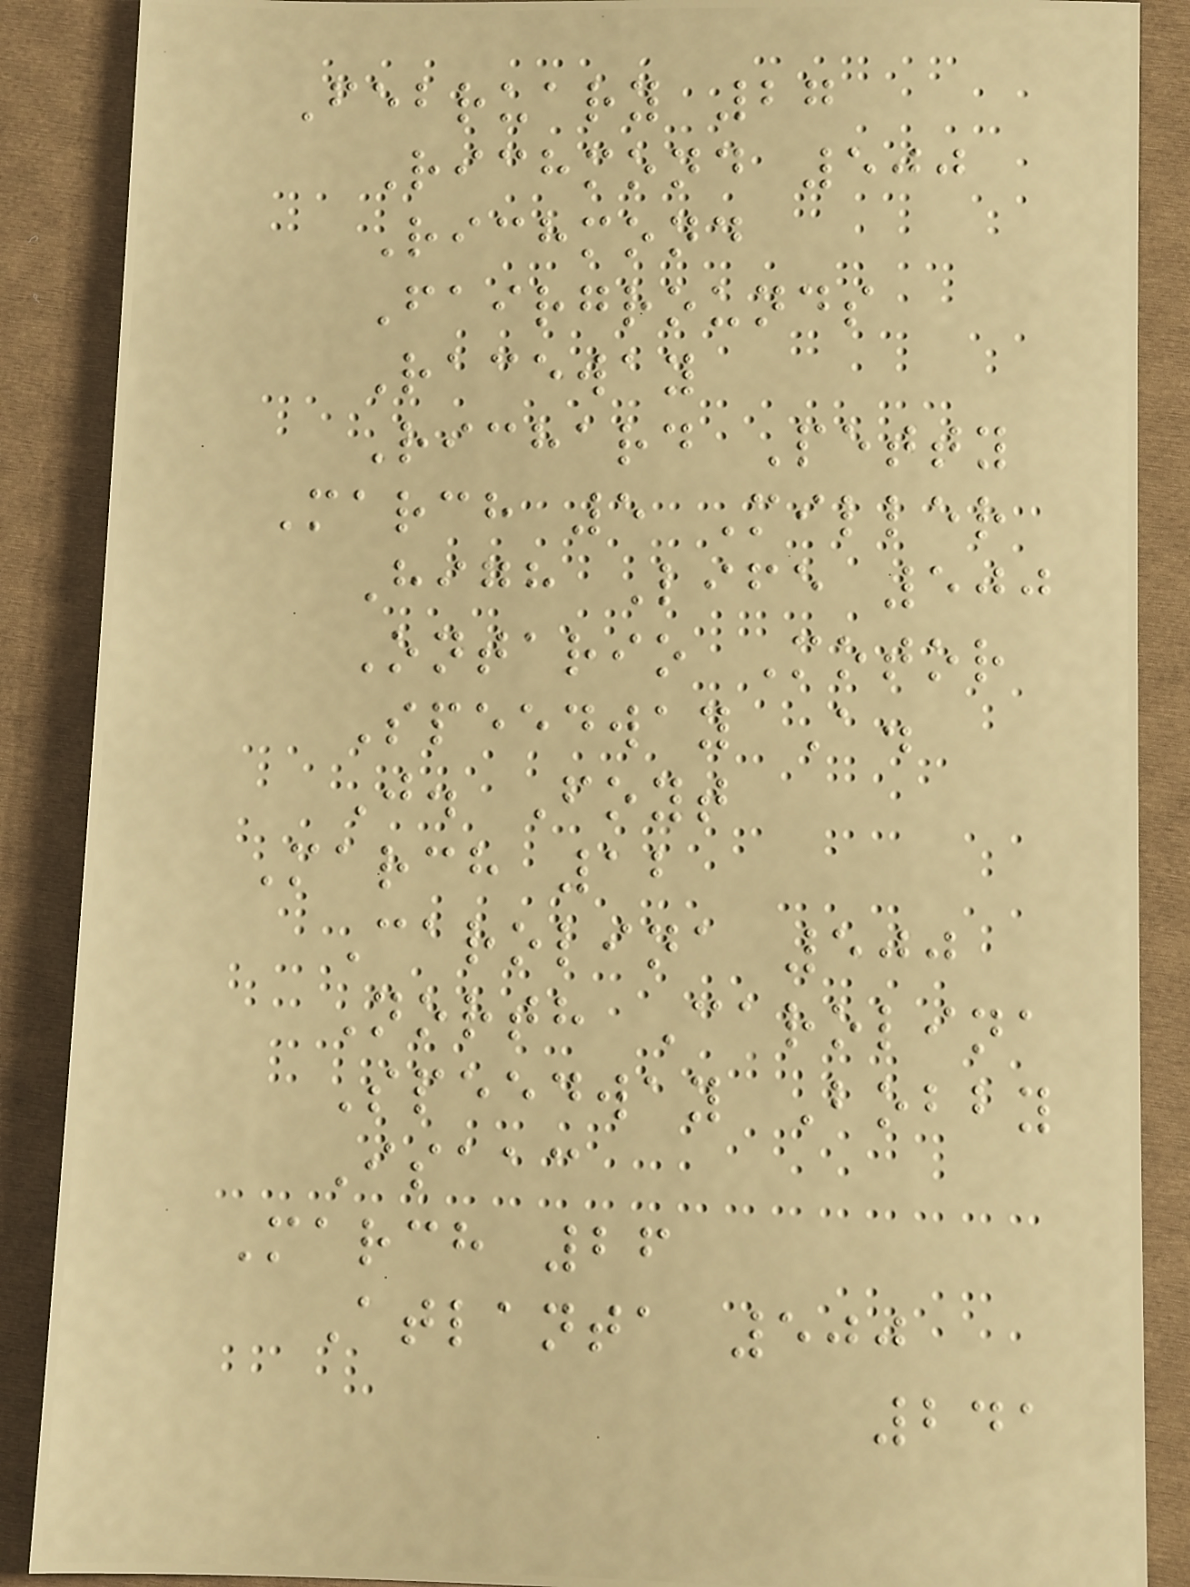February 27
Richmond 500
Richmond
Fairgrounds
Raceway
Richard Petty
March 5 Miller
High Life 500
Ontario Motor
Speedway A.
J. Foyt
March 12
Carolina 500
North Carolina
Speedway Bobby
Isaac
March 26
Atlanta 500
241
